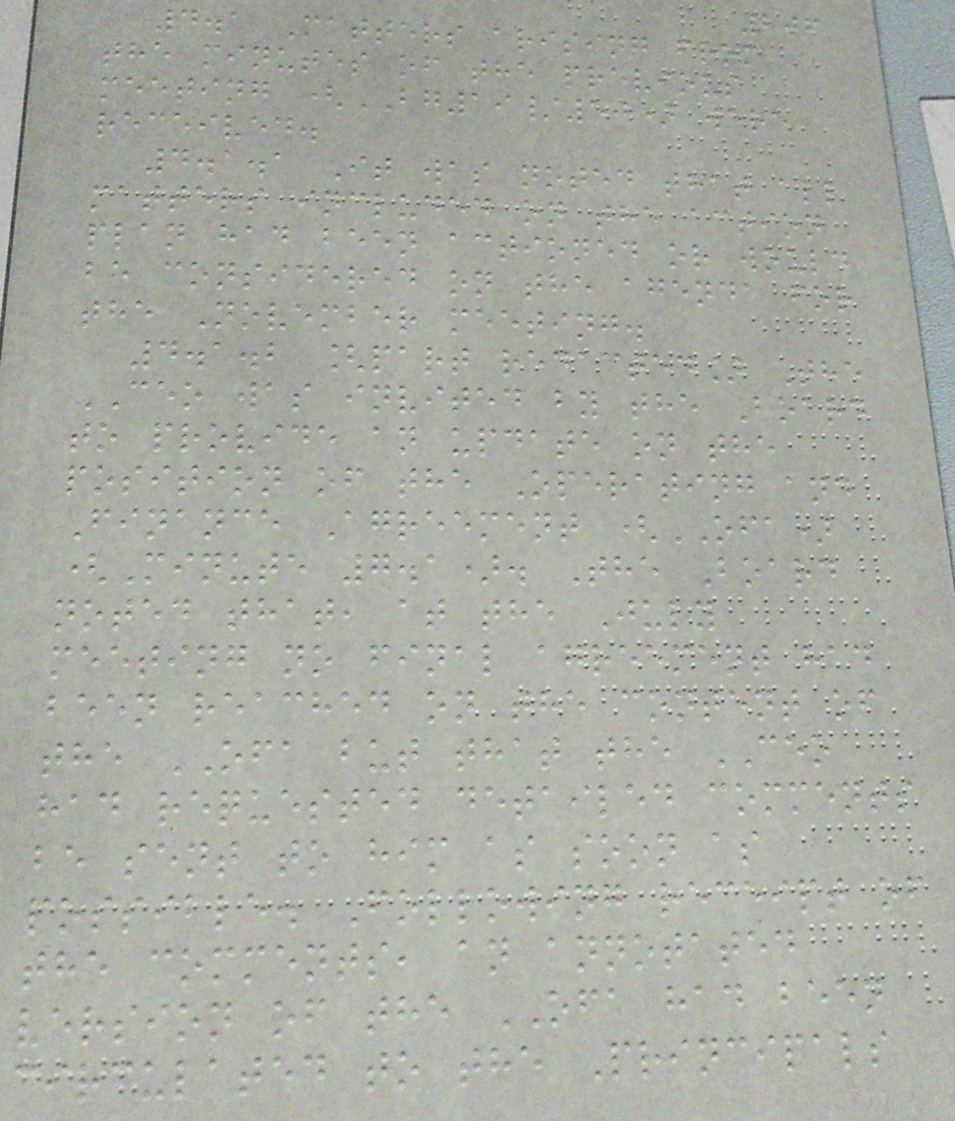206
4.1 Matters arising from
the minutes of the previous
meeting (BG19/50) were
received.
4.1.1 It was noted that all
matters included on the action
plan had been actioned or would
be considered on the agenda for
the November meeting.
4.1.2 [part redacted] The
CEO was invited by the Board
to provide an update on the
position of the Operating and
Finance Agreement (OFA)
(Minute 7.1). The Board
noted that, at the July
meeting no final agreement had
been reached on the content of
the OFA but that the CEO
had requested detailed comments
be sent to him as soon as
possible. Following receipt of
the comments, an annotated
version of the OFA had been
circulated to the Principals
